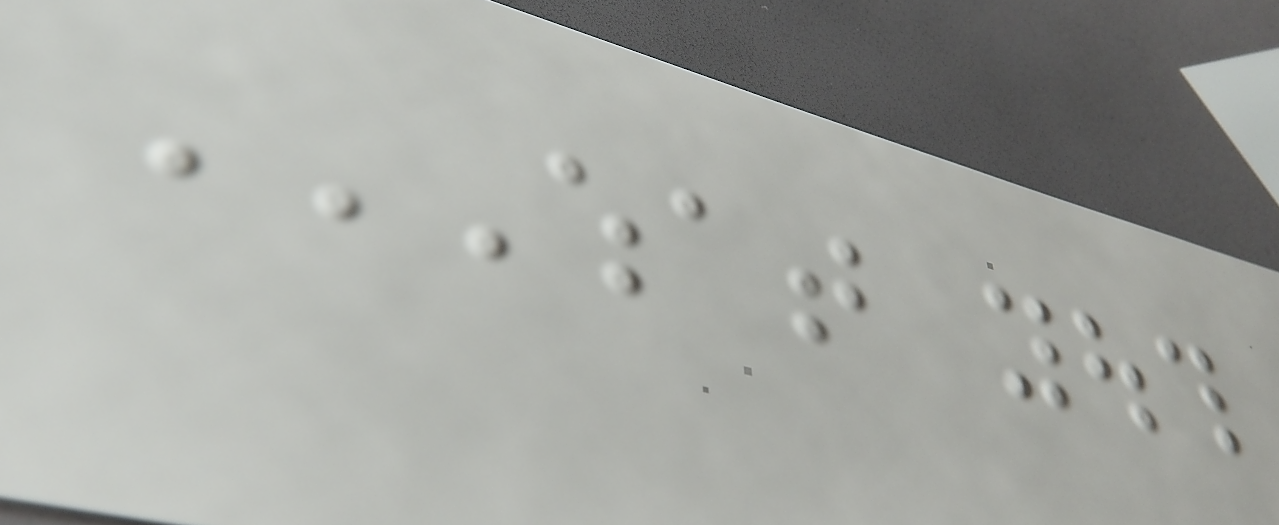WHAT YOUTH
